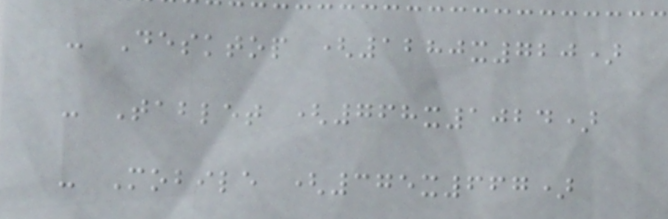- Desktop (1280x720)
- Tablet (768x1024)
- Mobile (375x667)
